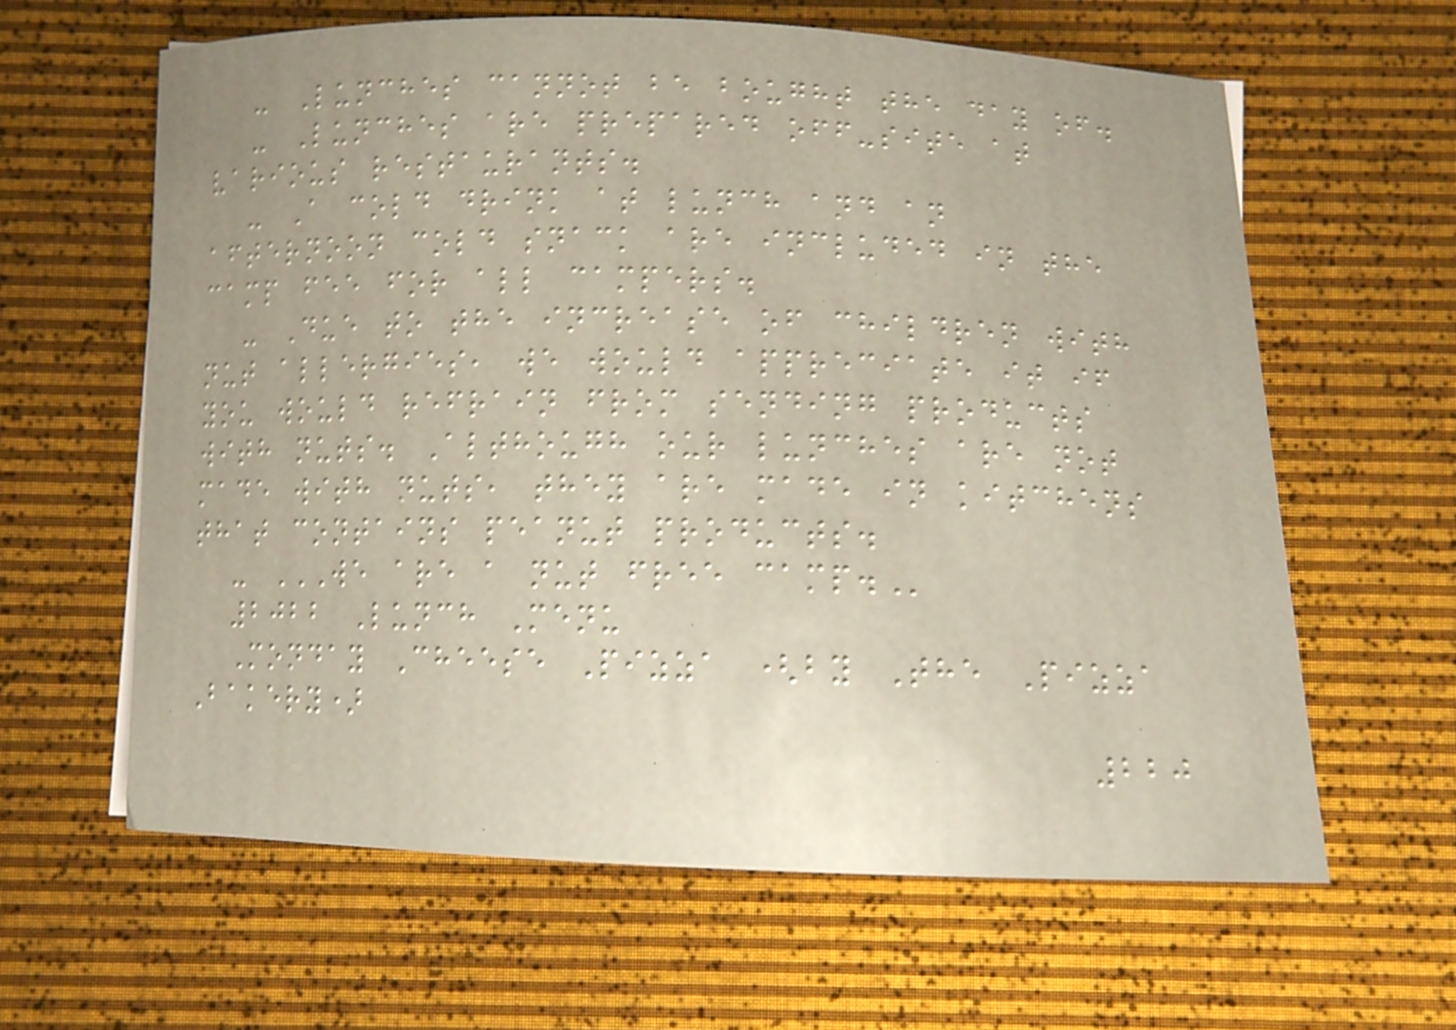- Lunches cannot be bought the day of.
- Lunches are prepared off-site at
various restaurants.
- A cold drink at lunch and an
afternoon cold snack are included in the
camp fee for all campers.
- Due to the increase of children with
nut allergies, we would appreciate it if
you would refrain from sending products
with nuts. Although our lunches are not
made with nuts, they are made in kitchens
that contains peanut products.
- WE ARE A NUT FREE CAMP.
2022 Lunch Menu
Monday Cheese Pizza (by The Pizza
Bakery)
220
